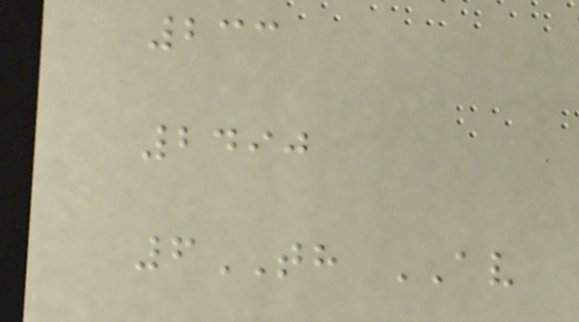233
2490
6TH AV
